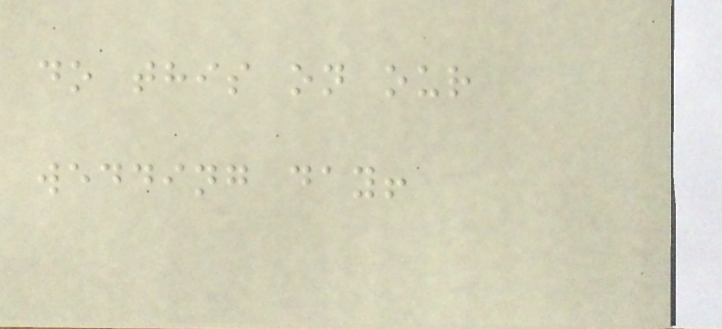do this on our
wedding day!
